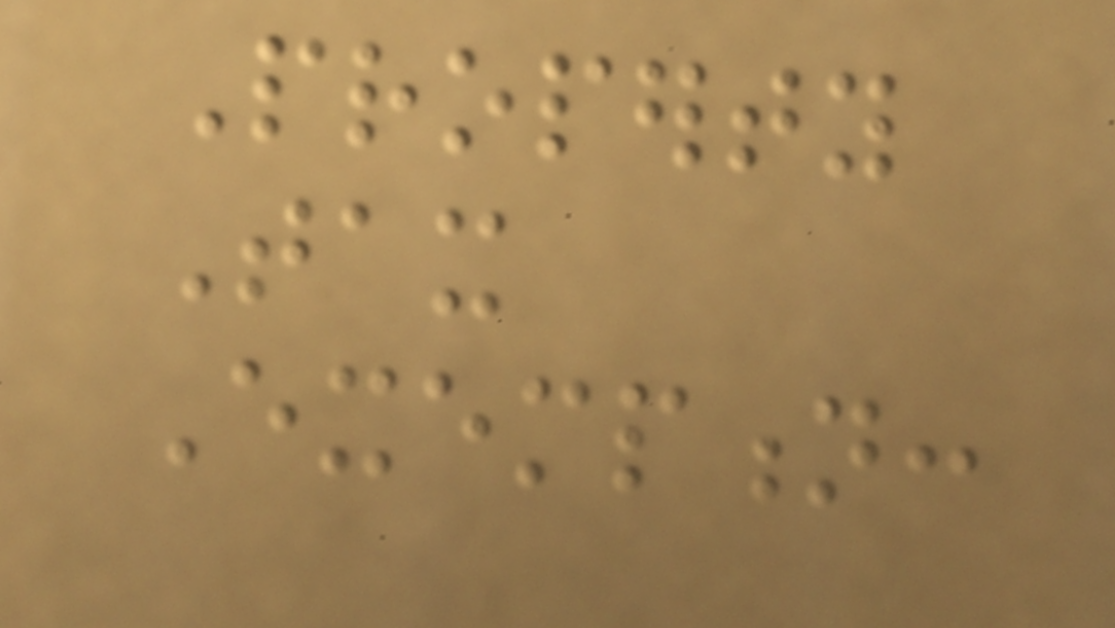Property
Tax
Exemption:
